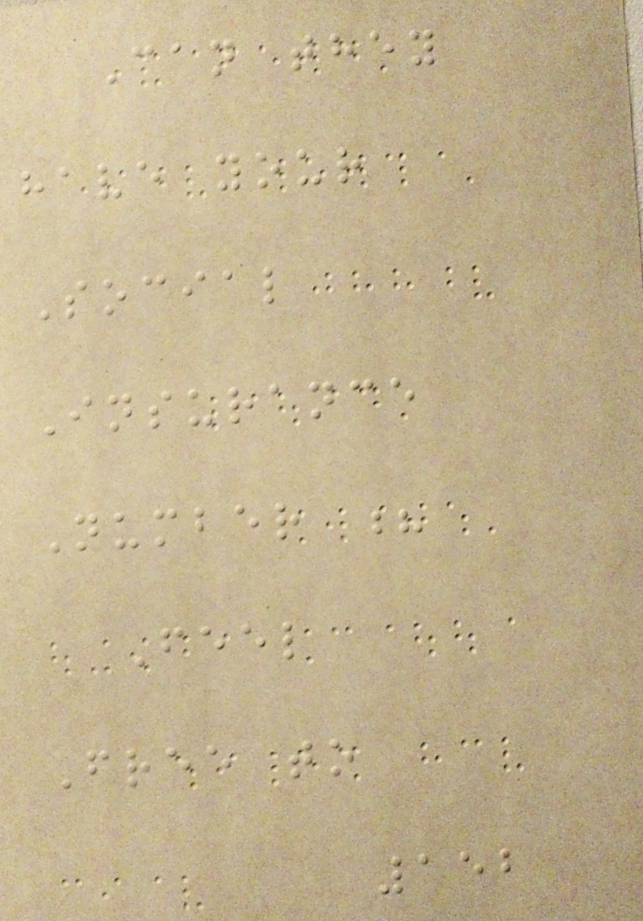Can they
have your
Social
Insurance
Number ?
Feel
Free to
152
